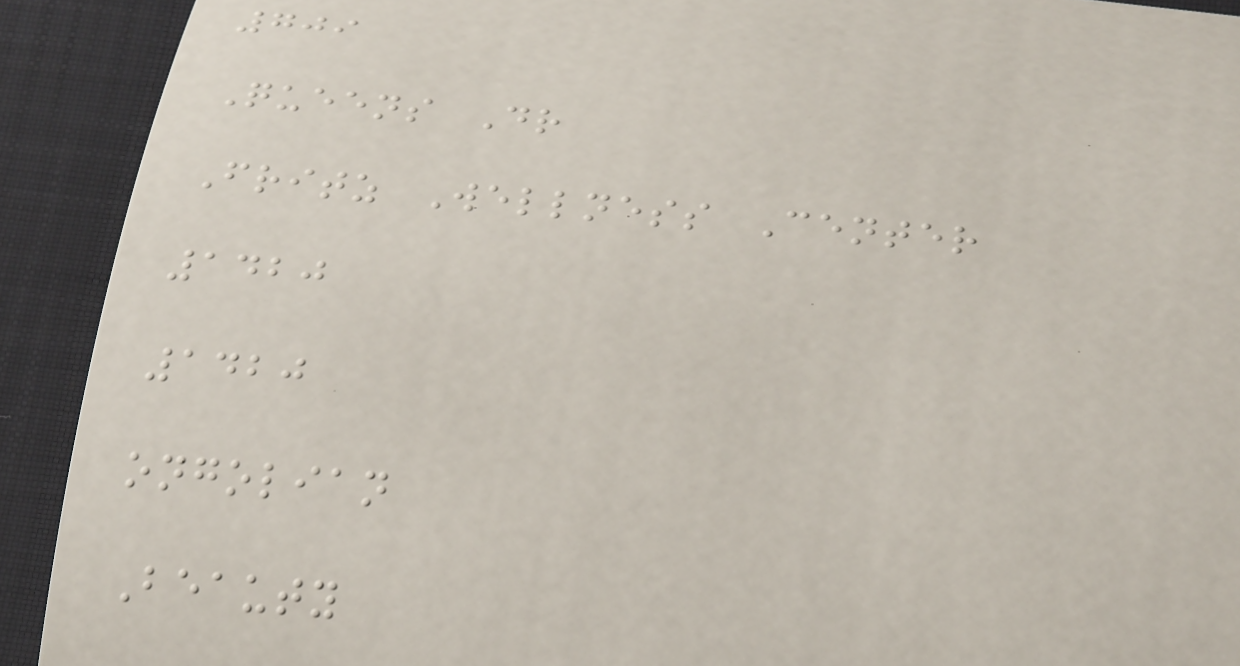709
Queens Dr
Fritz Wellness Center
1420
1420
ongolian
Beauty
